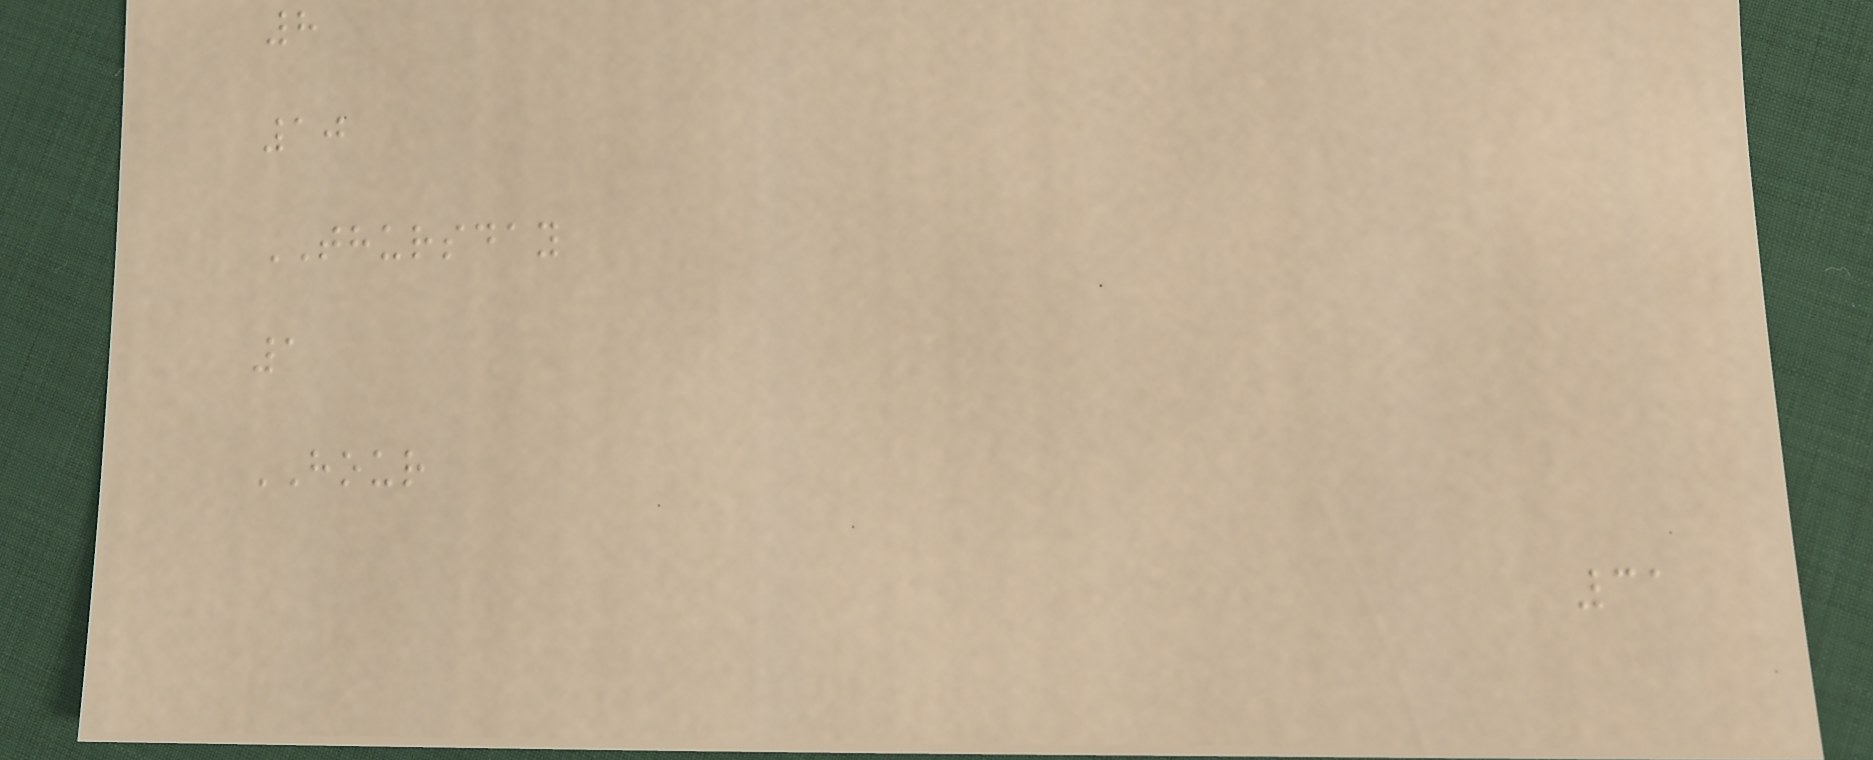8
10
THURSDAY
1
HOUR
31
